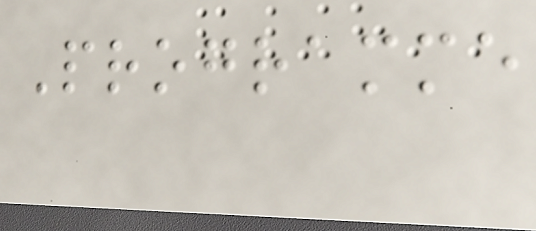Programme
